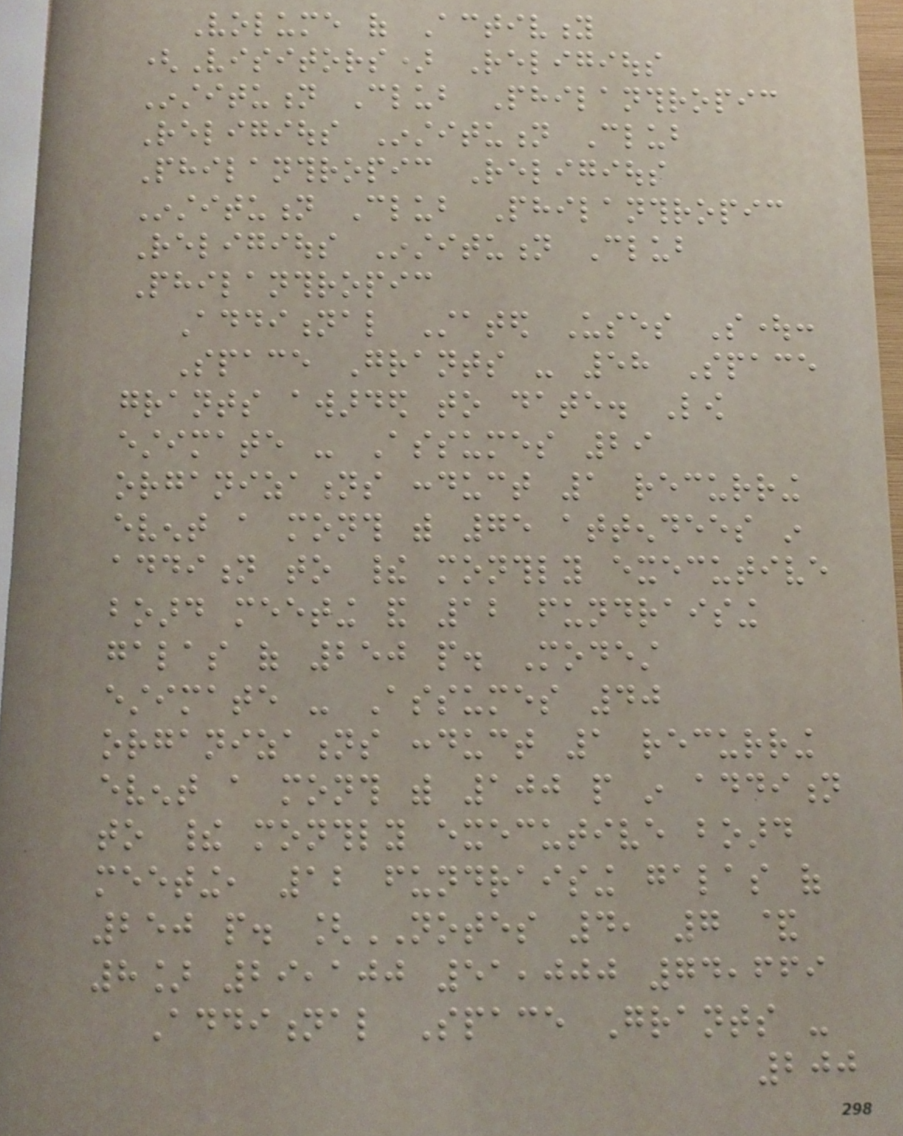Volume of Activity
(Visitors) Religious
Institution Club Philanthropic
Religious Institution Club
Philanthropic Religious
Institution Club Philanthropic
Religious Institution Club
Philanthropic
Additional Stated Uses Sought:
Space Grants - 58 Space
grants awarded to date. Low
estimate - Assumes 29
organizations conduct 1 recurring
event a month with 75 attendees in
addition to their monthly executive
board meeting and 12 fundraising
galas of 250 people. Modest
estimate - Assumes 40
organizations conduct 1 recurring
event a month with 100 people in addition
to their monthly executive board
meeting, 12 fundraising galas of
250 people. [NOTES 4, 7 &
8] 29,100 51,000 74,669
Additional Space Grants -
200
